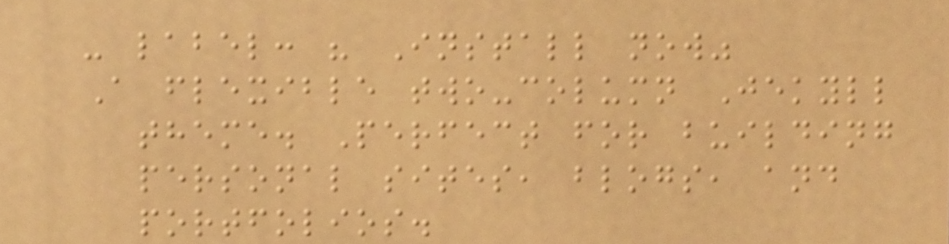- label: " Install now"
A flexible two-column Jekyll
theme. Perfect for building
personal sites, blogs, and
portfolios.
